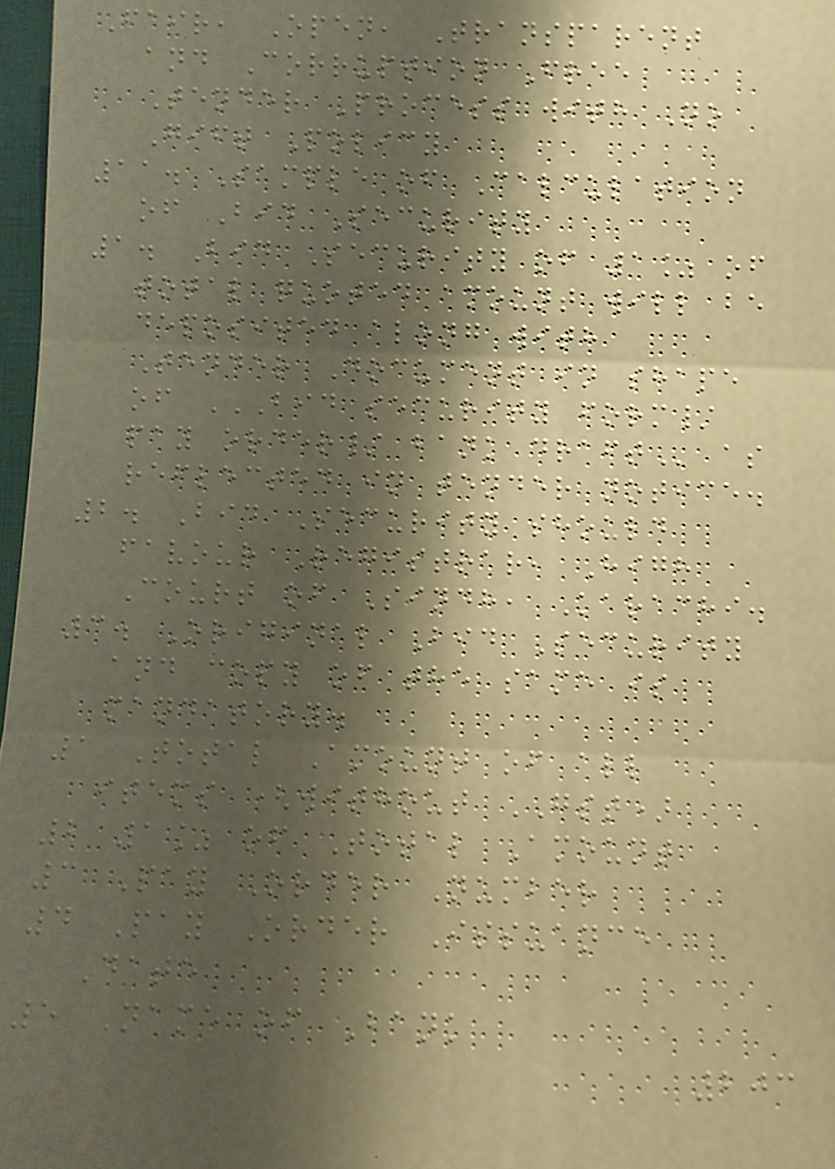Fair, Open, Transparent
and Corruption Free
Tender Process with No
Gift Policy
11. Sample of Calculation
of Bid Security
1. Bid Security of 1% of
total quoted amount will be
deposited along with
Tender Document in shape
of BID SECURITY FORM/
PAY ORDER/ BANK DRAFT as
reflected in tender notice.
2. Bid Security should
favour Registrar, High
Court of Sindh, Karachi.
3. Original Bid Security
and copy of the same is
mandatory.
1 Total Amount of all
items (without GST)
2 1% of Total Amount
3 Pay Order Number
4 Pay Order Issuance
Date
5 Name of Bank
203
